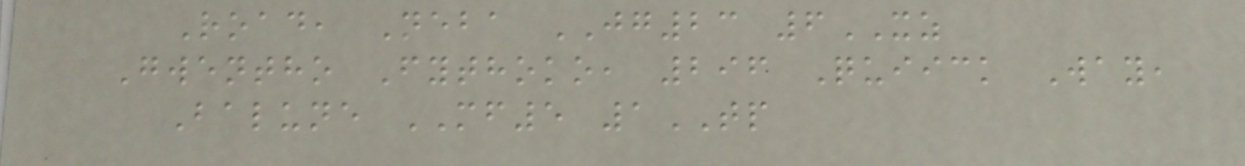Road, Neba JG23 6XZ
Gwentho Fythoko, 296 Quiick Way,
Balune MF5 1TP
